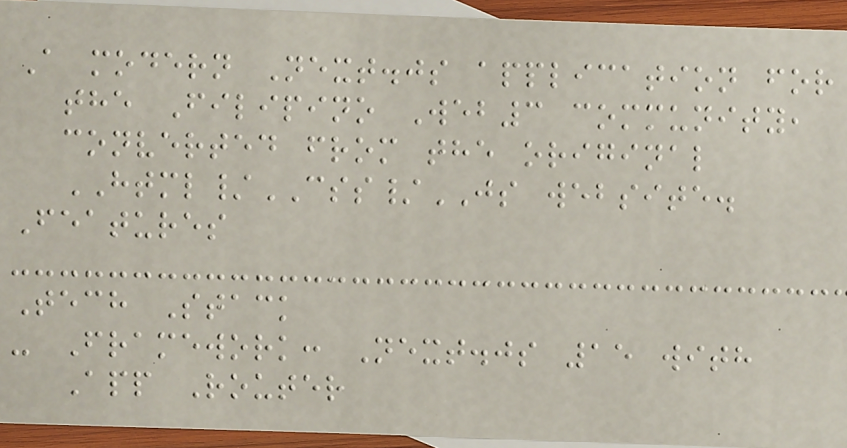A modern Next.js application for
the Filipino Web3 community,
converted from the original
HTML/CSS/JS website.
Features
Tech Stack
- Framework: Next.js 15 with
App Router
